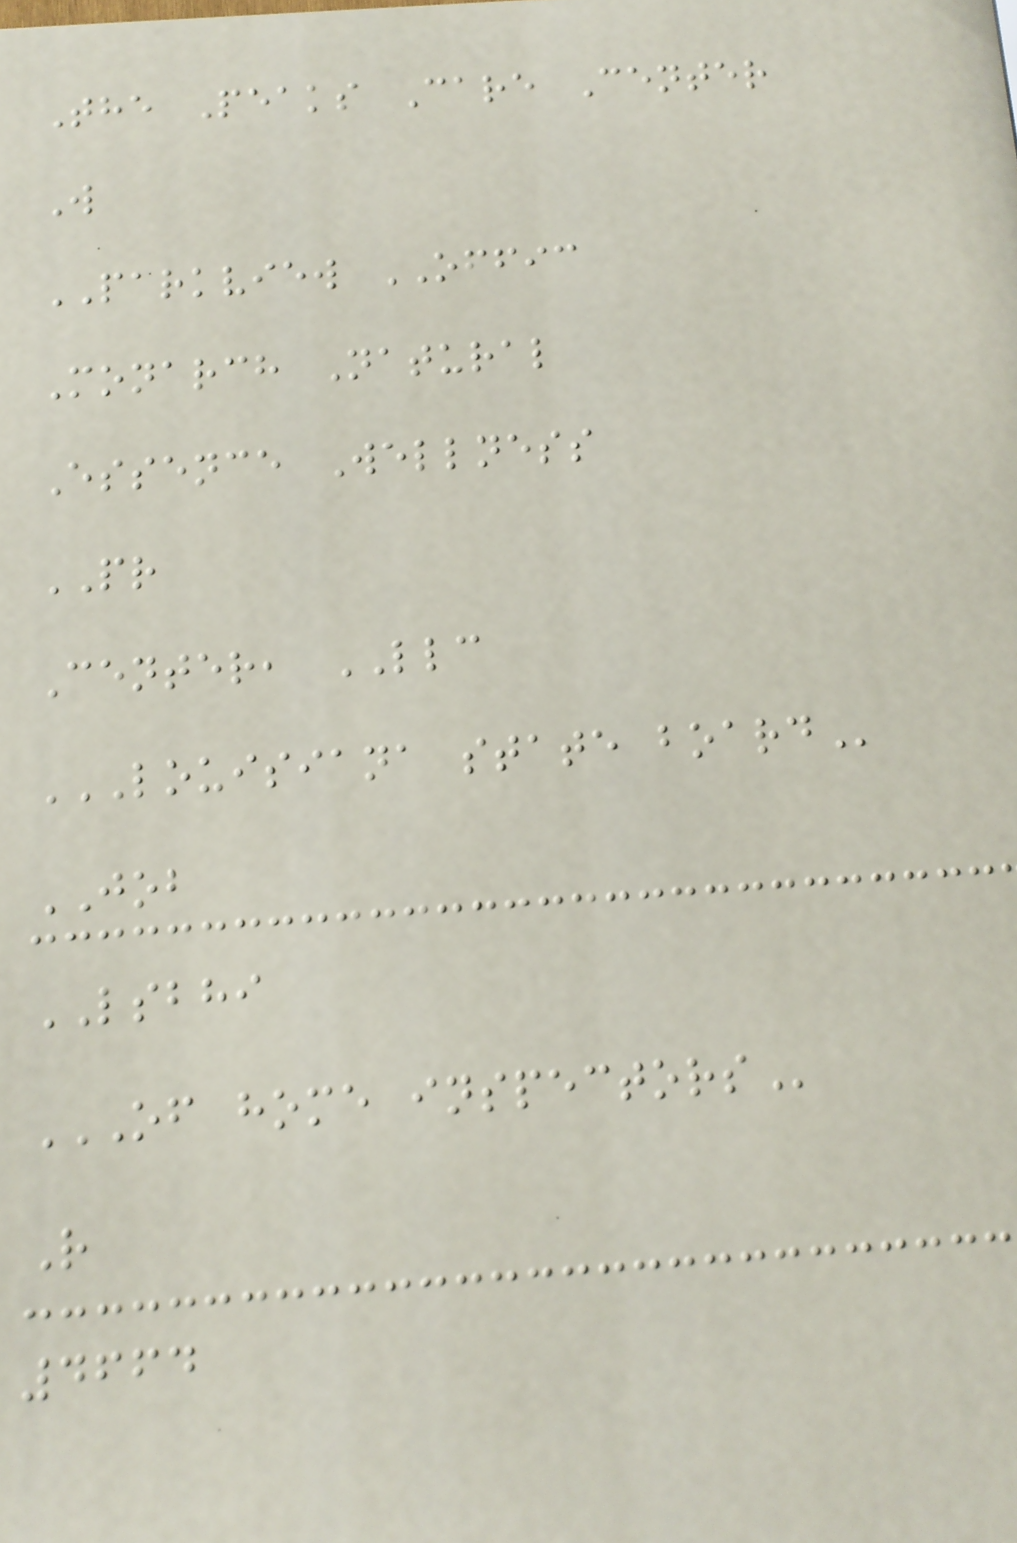The Peaks Care Center
W
PARKVIEW OFFIC
Monarch Natural
Essence Wellness
PR
Center, LLC
LOUISIANA STATE BOARD
JOB
LSBHI
OF HOME INSPECTORS
R
4664
